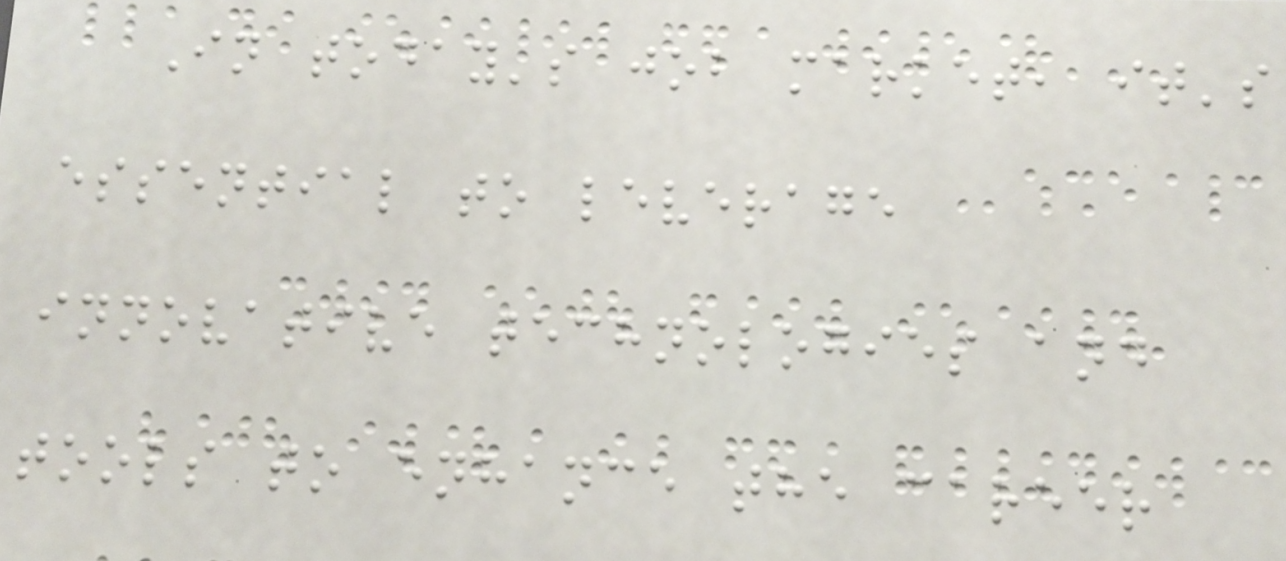In today's job market, it's
essential to leverage
innovative technologies and
tools to enhance the career
